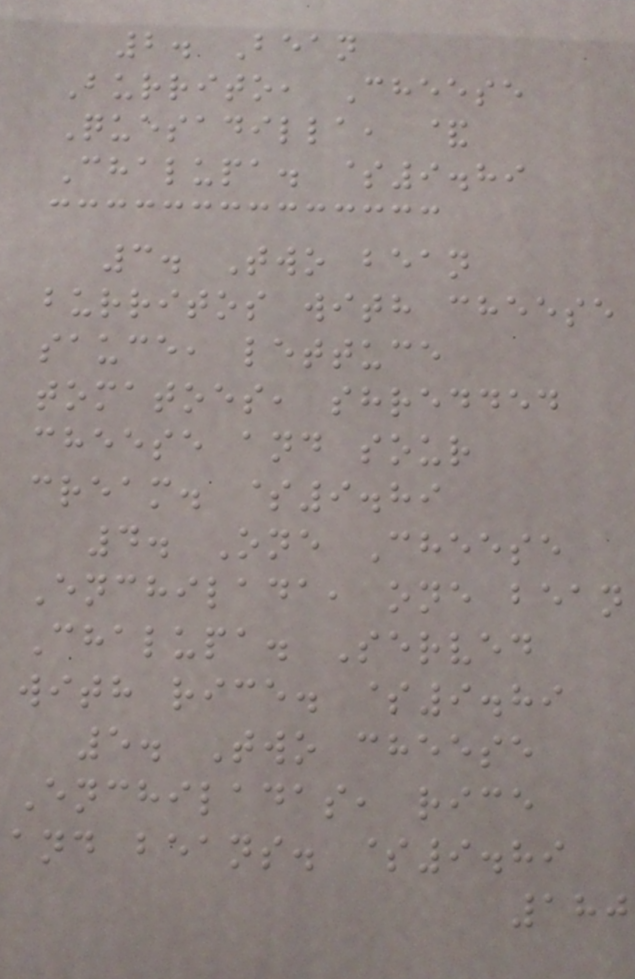2. Bean
Burrito, Cheese
Quesadilla, &
Chalupa. $9.89
3. Two bean
burritos with cheese
sauce, lettuce
tomatoes, shredded
cheese and sour
cream. $9.89
4. One Cheese
Enchilada, one bean
Chalupa. Served
with rice. $9.89
5. Two cheese
Enchiladas, rice
and beans. $9.89
180
